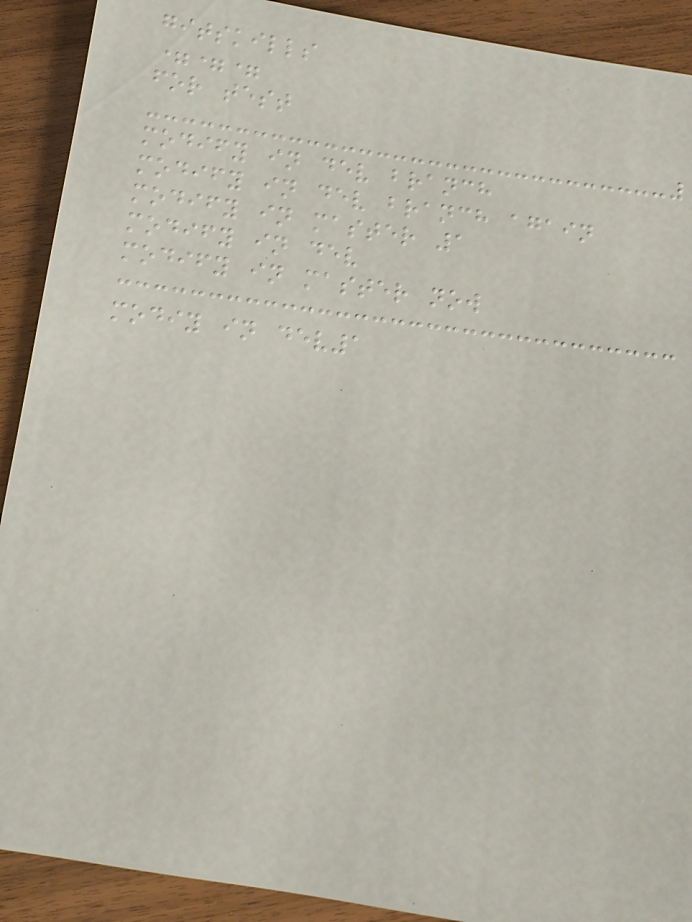gitskills
===
for test
modify in dev branch
modify in dev branch again
modify in master 1
modify in dev
modify in master now
modiy in dev1
